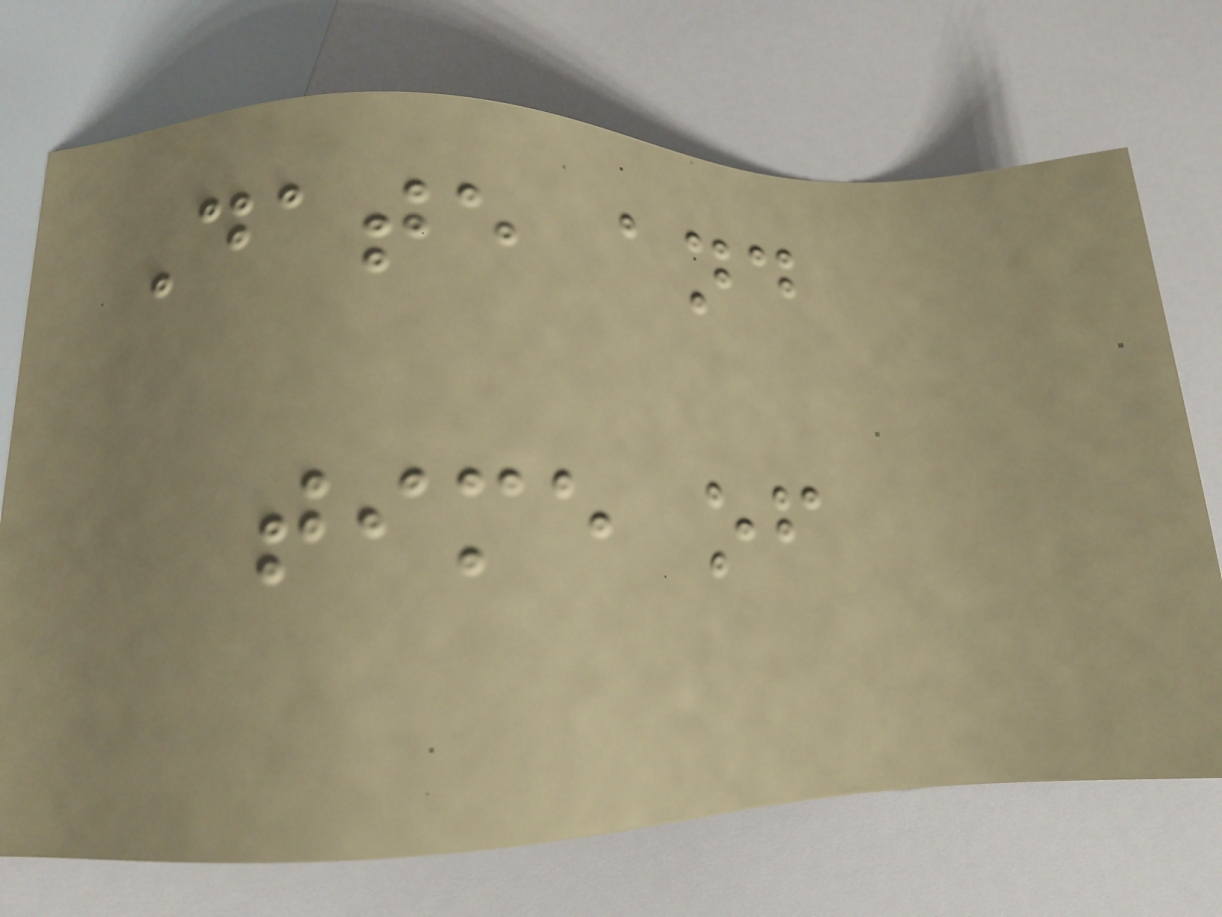Date and
time of
